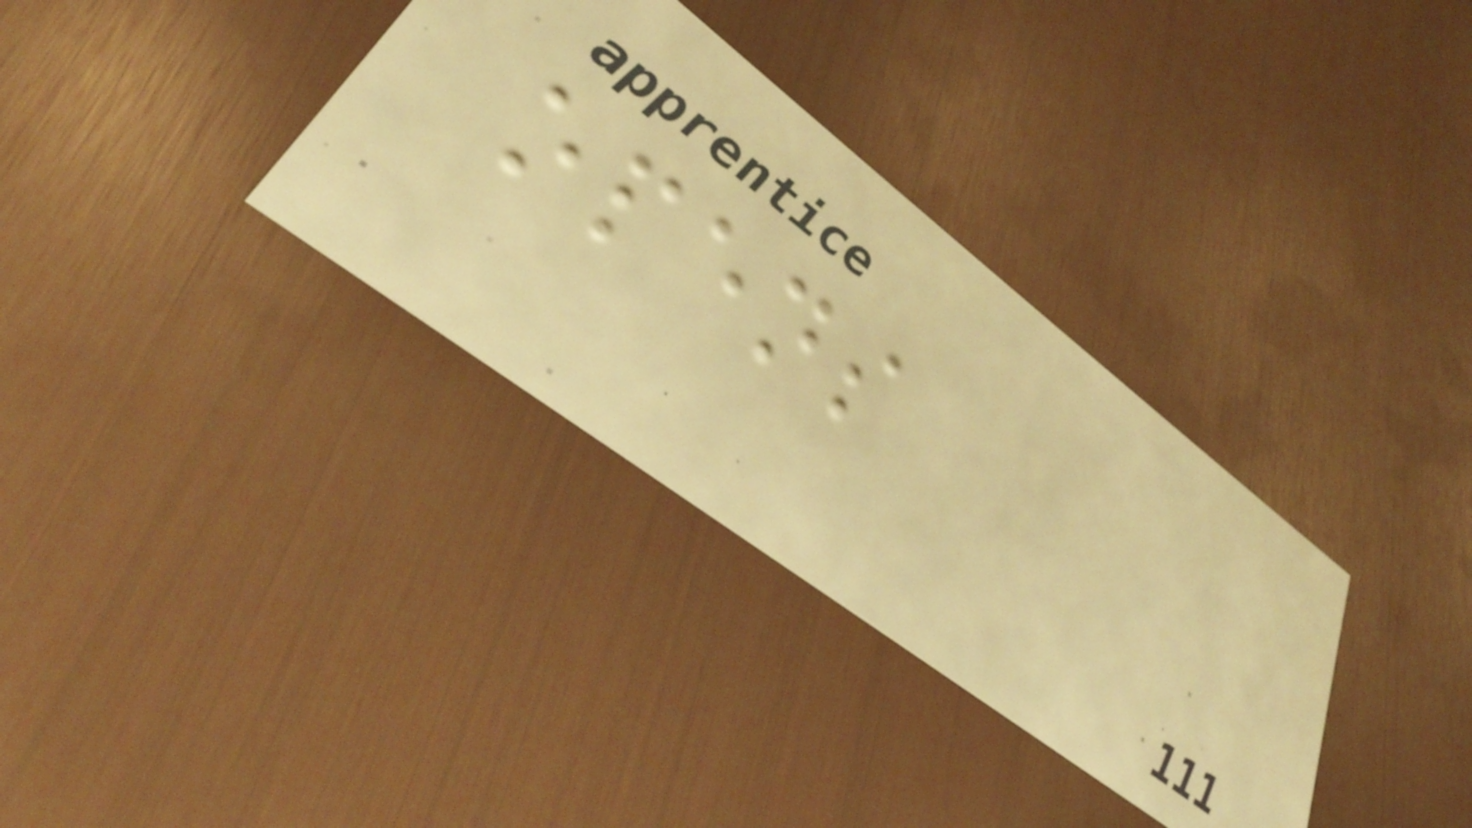opens
